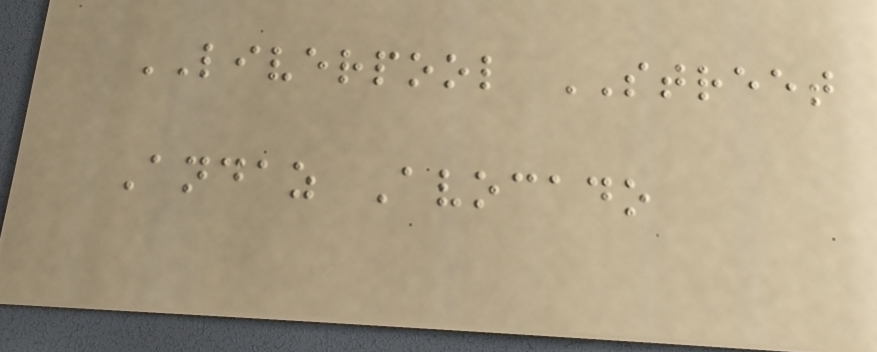LIVERPOOL STREET
Andaz Avocado
